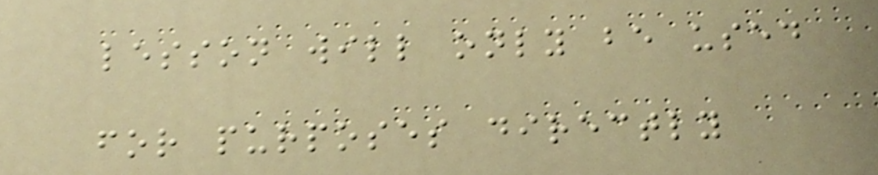lesson will only be used
for purposes directly
